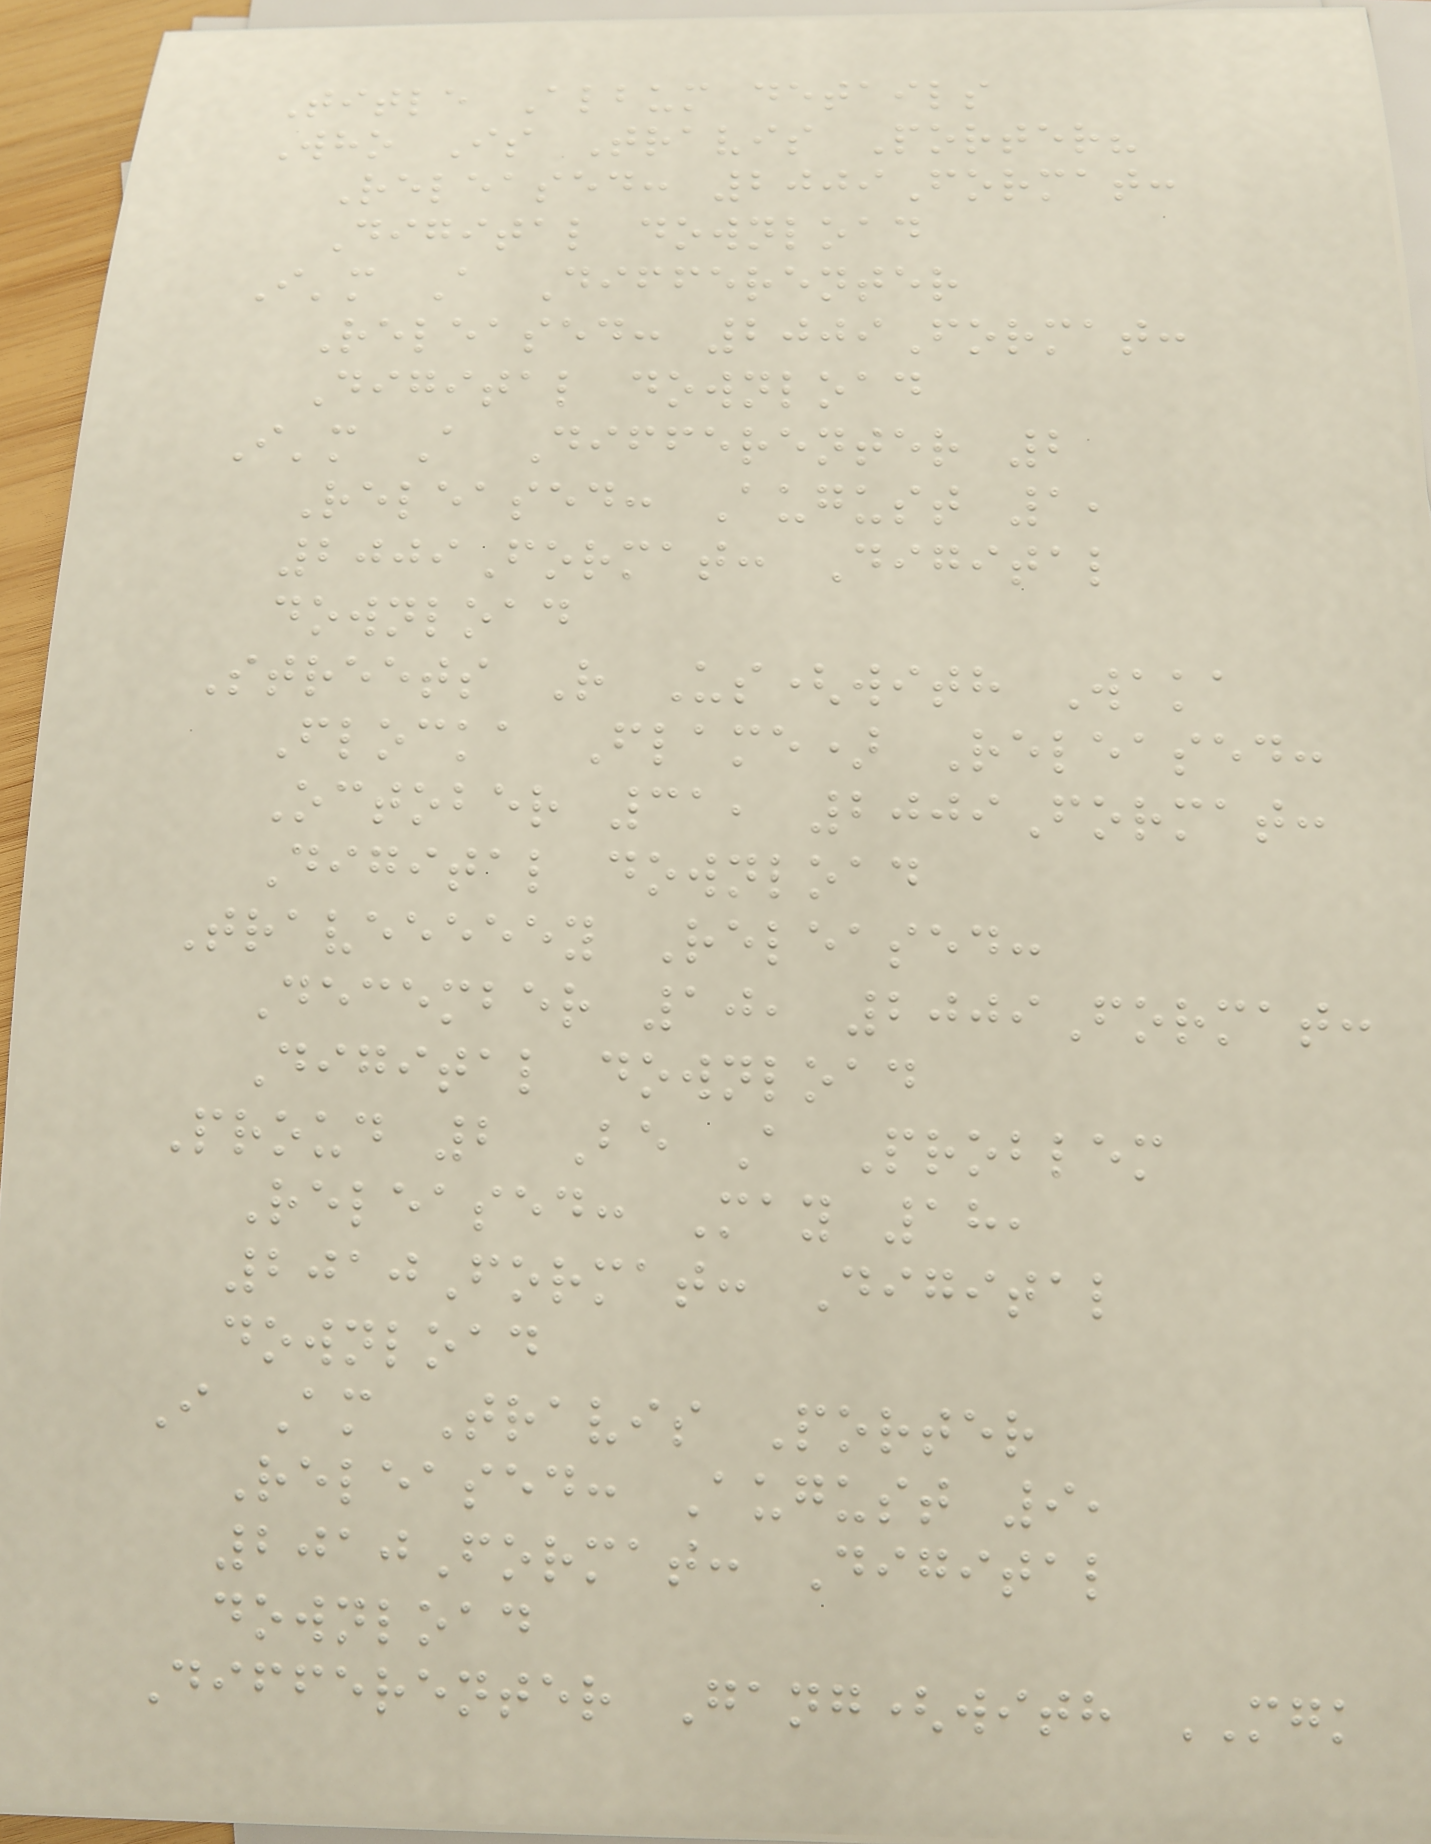Title Album details
Who Is Travis Porter?
Released: 2009Format:
Digital download
I'm A Differenter
Released: 2009Format:
Digital download
I'm A Differenter 2
Released: August 1,
2009Format: Digital
download
Streets R Us(with Waka
Flocka Flame) Released:
October 31, 2009Format:
Digital download
Traveeeeey Released:
December 10, 2009Format:
Digital download
Proud 2 Be A Problem
Released: May 18,
2010Format: Digital
download
I Am Travis Porter
Released: August 9,
2010Format: Digital
download
Differenter Gang(with MGK
